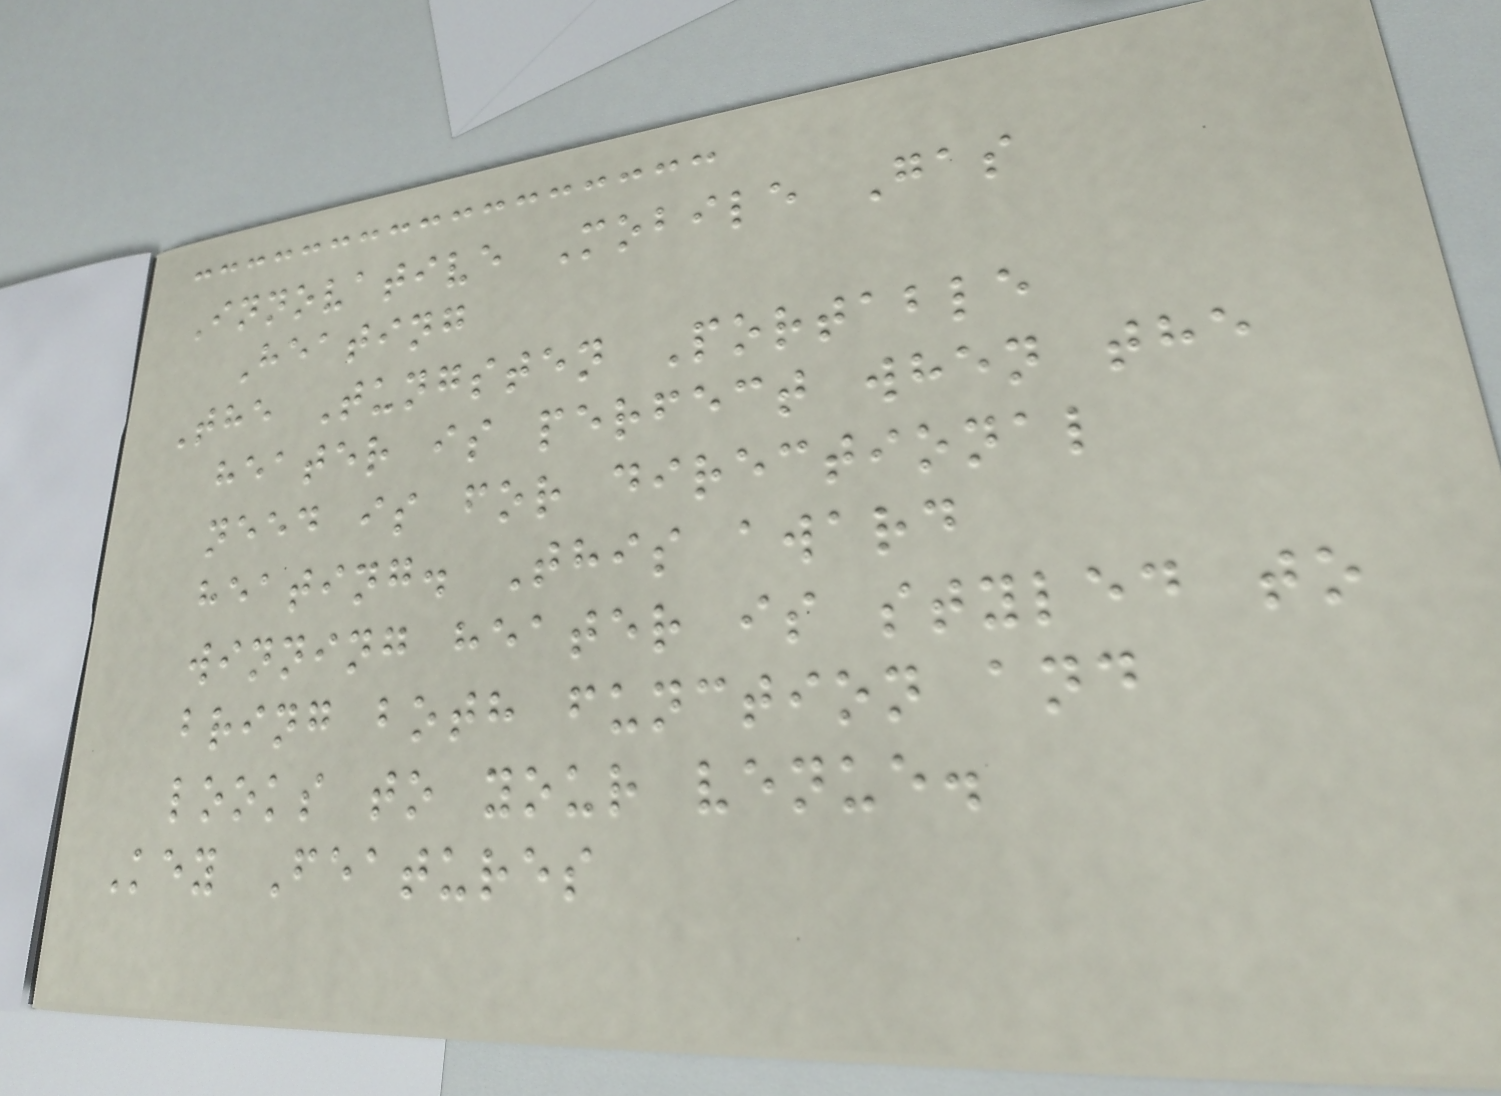Innovative Mobile Gas
Heating
The Tungsten Portable
heater is perfect when the
need is for directional
heating. This award
winning heater is styled to
bring both function and
looks to your venue.
Key Features
